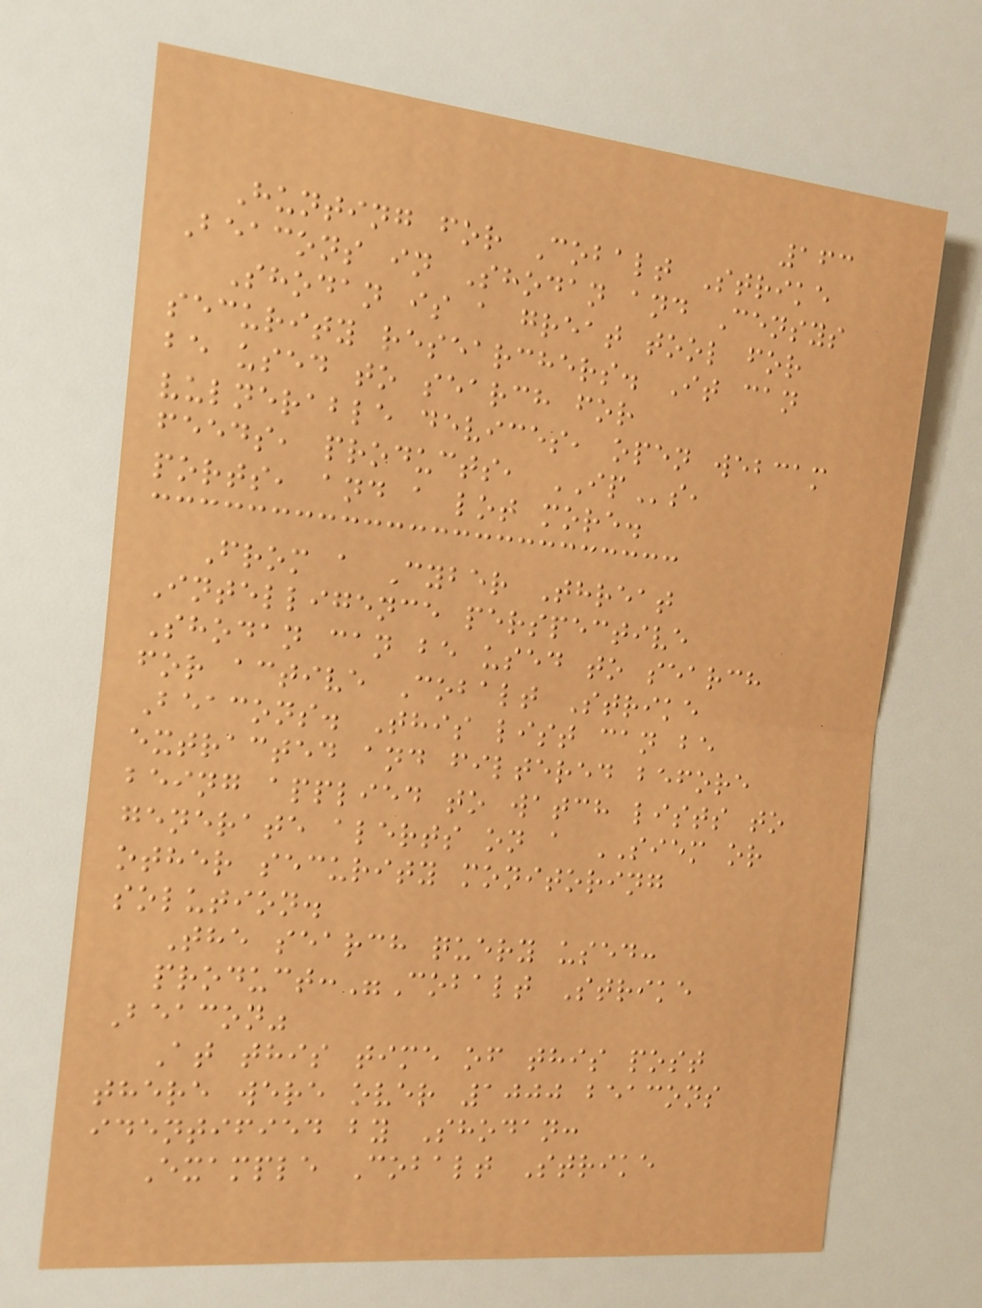163
Hunting for Cobalt Strike
Beacons in Shodan and Censys
Shodan is a great tool for
security researchers. It can
be used to search for
vulnerable devices, open webcam
feeds, products, IPs,
ports, and a lot more.
From a Cyber Threat
Intelligence perspective
Shodan can be used to search
for active Cobalt Strike
Beacons. This list can be
extracted and filtered before
being applied to watch lists to
generate alerts on a SIEM or
other security monitoring
solution.
The search query used:
product:"Cobalt Strike
Beacon"
At this time of this post
there were over 1000 beacons
identified by Shodan:
Example Cobalt Strike
